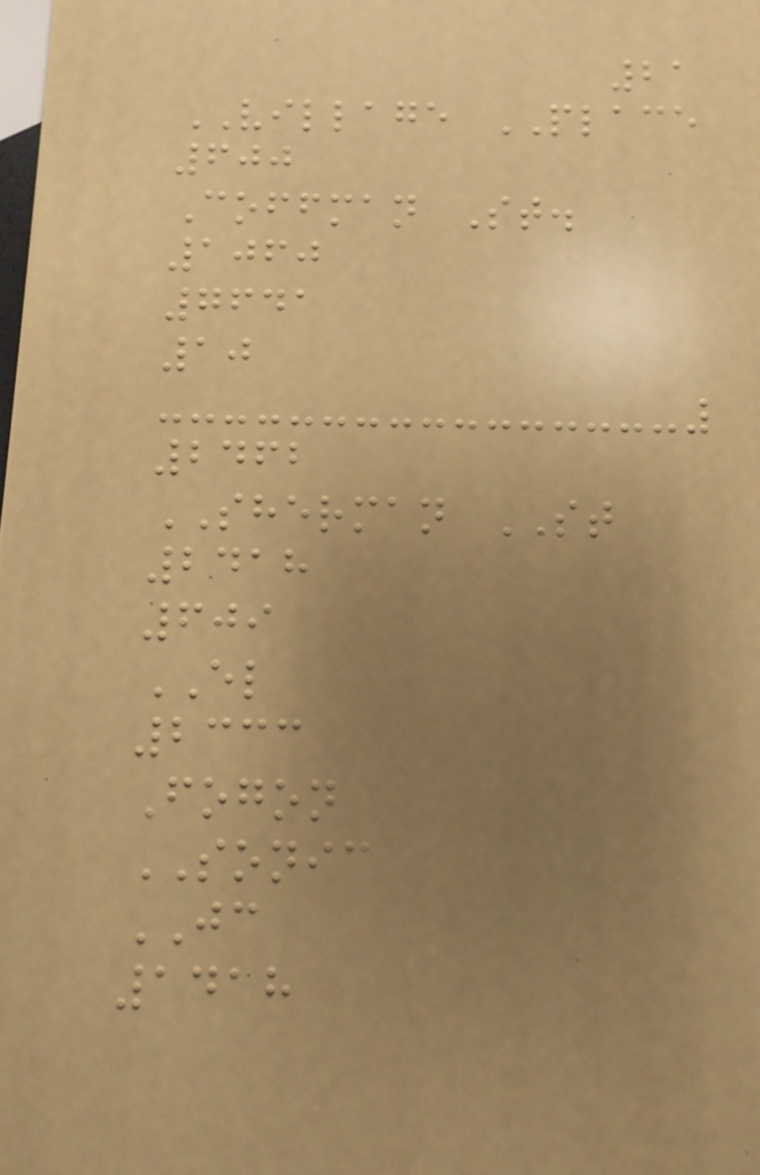21
VILLAGE PLACE
600
Coffman St.
1060
7641
10
2462
SHERMAN ST
2418
609
EL
2333
Fogon
SONIC
JC
1418
